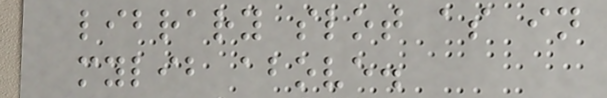library slot as in
mylib above.
